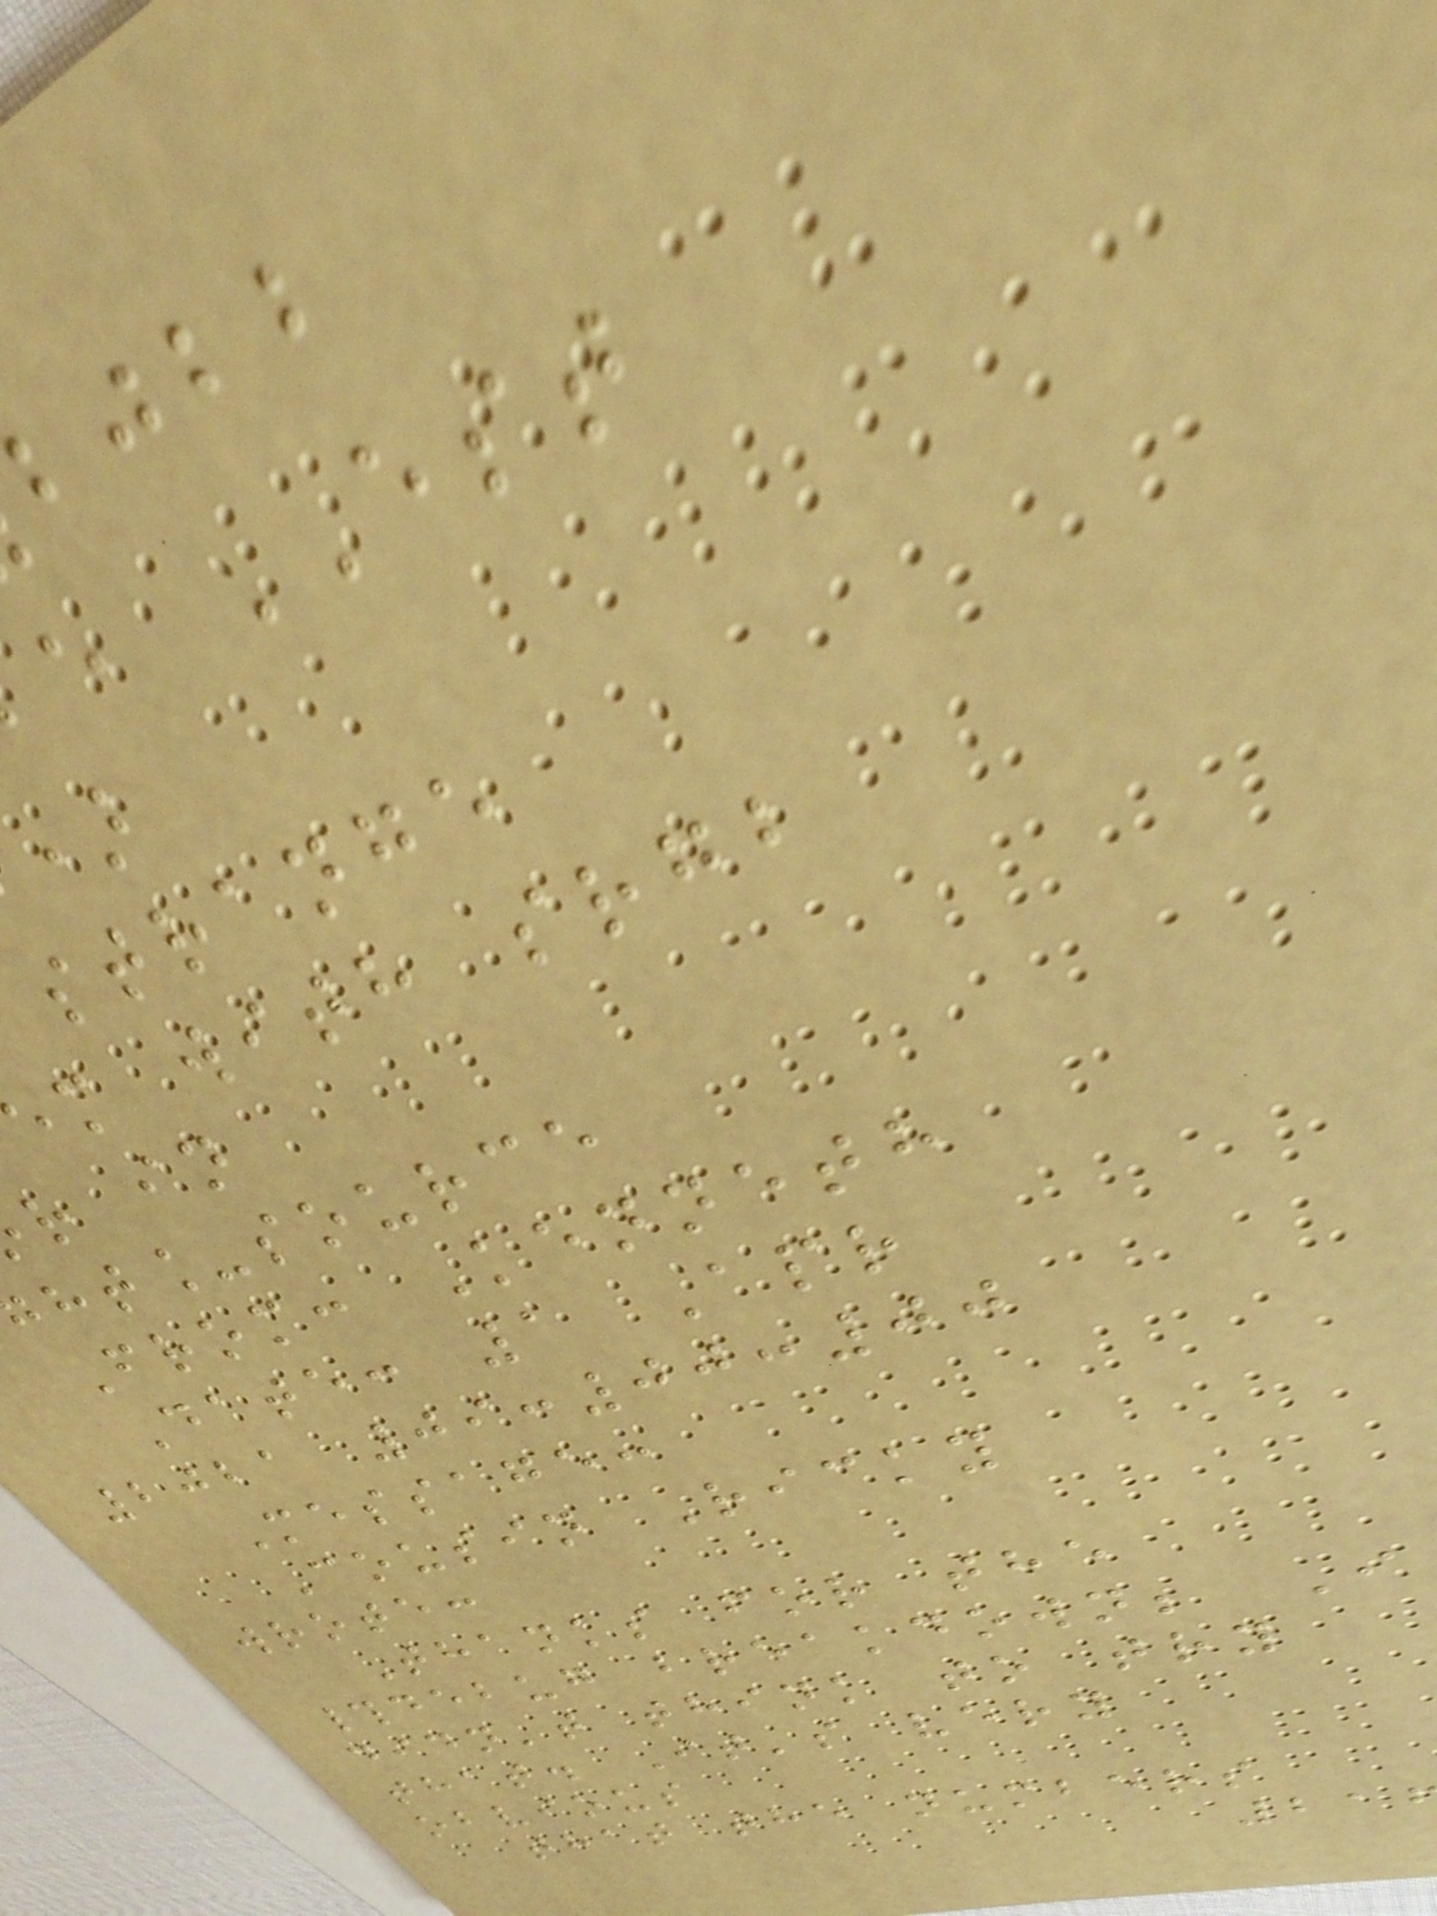bjbb
e EST
strange
m with srgb
r in
ht_source
From: Kenneth
Date: 1 Apr
2021 09:00:00
Message:
Cousin Ricky
wrote:
Thanks for the
#debug breakdown; I
didn't think to try
that. It's very
obvious
that the numbers
